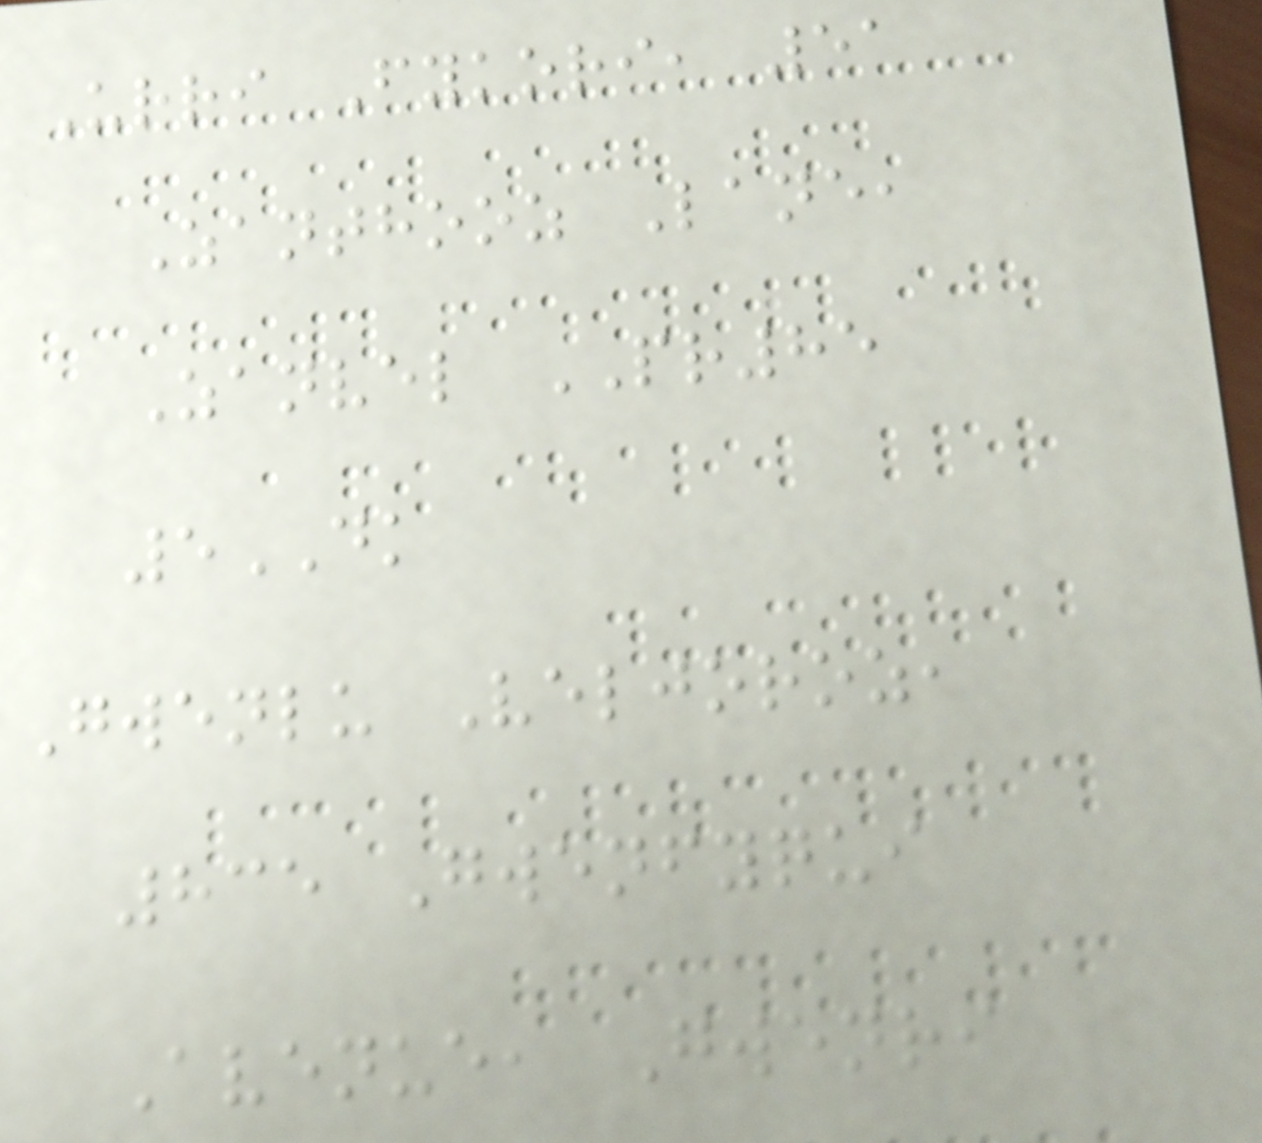Urri Fykori, 51
Zanthooz Lane,
Zanvel PR85
5DK
Gwenlu Veljoroz,
835 Gwenfyqui
Avenue, Gwenri
